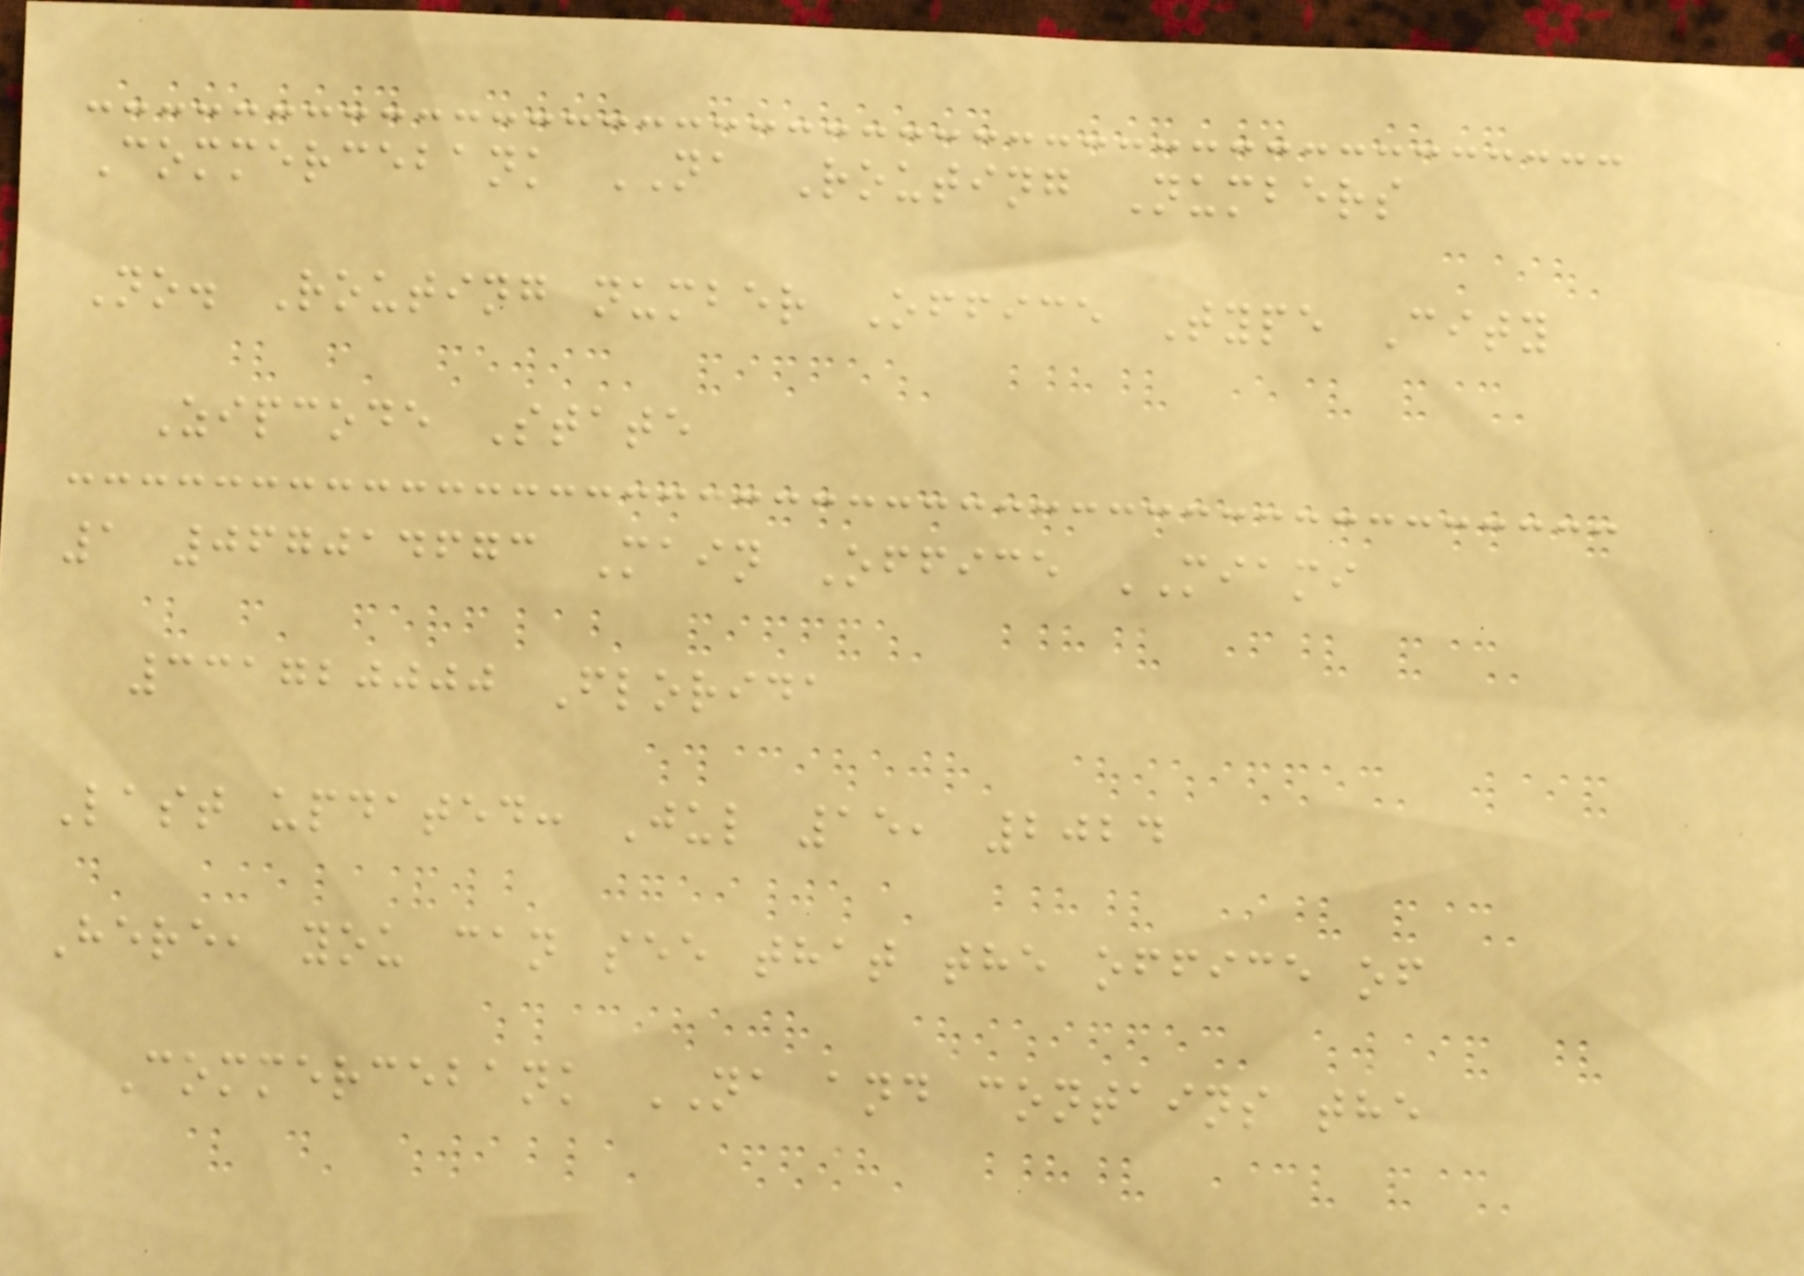Commercebank NA Routing Numbers
No. Routing number Office Type City
Zipcode State
1 067014673 Main Office MIAMI
331720000 Florida
Last updated: Jul 15, 2024
Here, you can see that the office of
Commercebank NA and contains the
